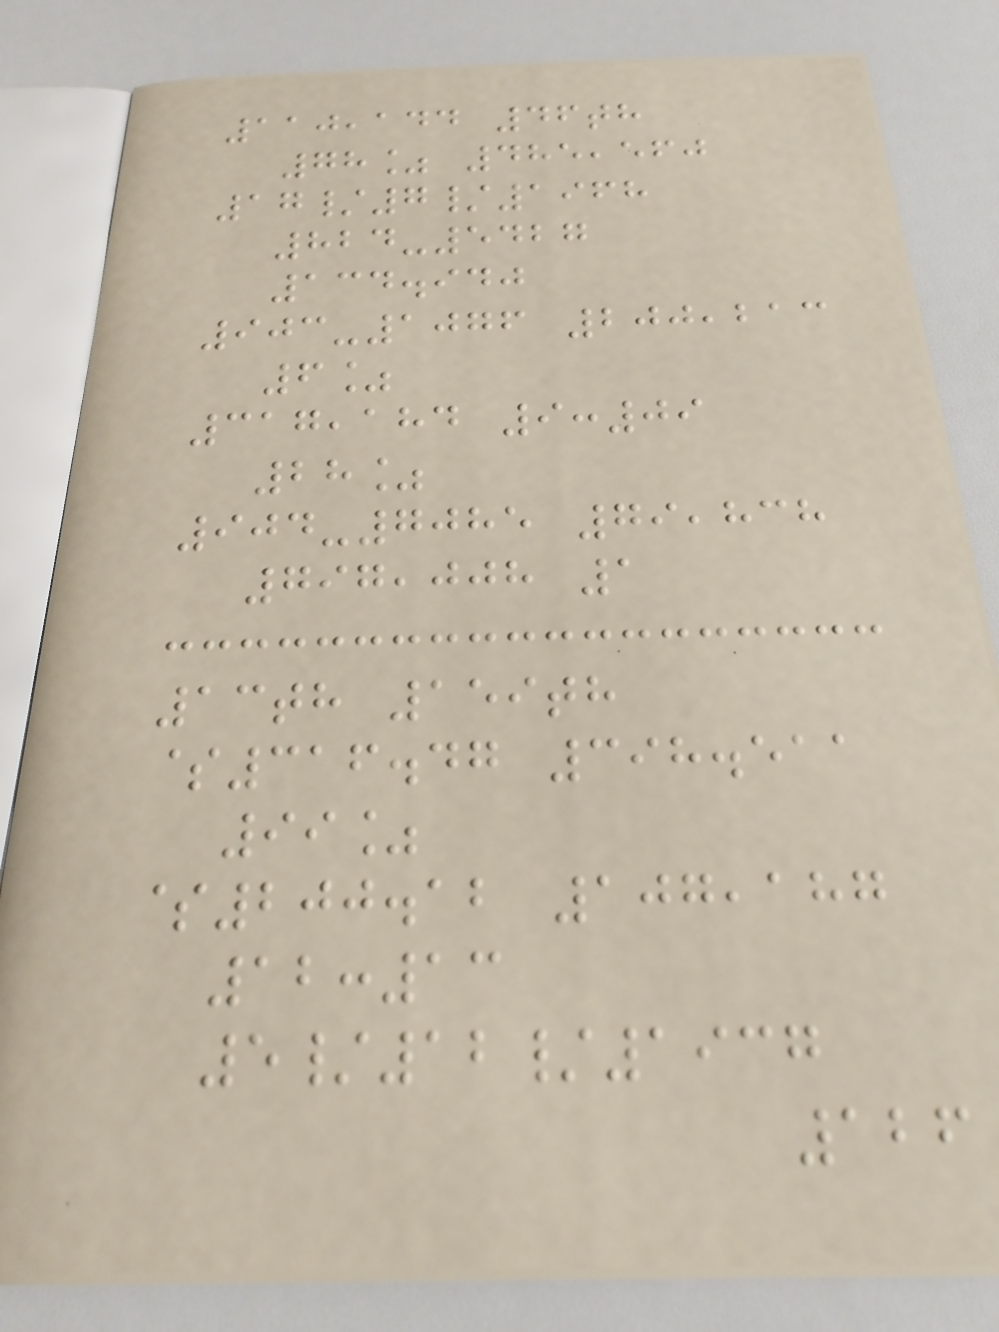110,144 46th
78% 485,560
17/7/1968
824-5427
134.940
903-1076 200,213
6%
317,184 9:09
28%
904-7085 79,838
797,008 1
13th 159th
$316.47 398.511
99%
$200.12 107,187
12:13
5/12/1937
126
